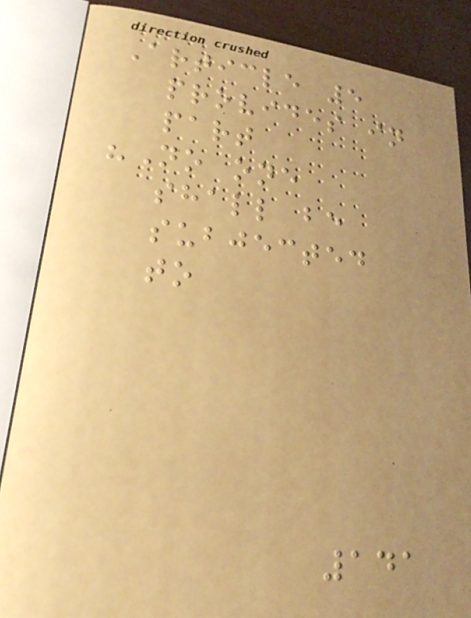Article 5
provides in
part
"No one
shall be
subjected
to
141
